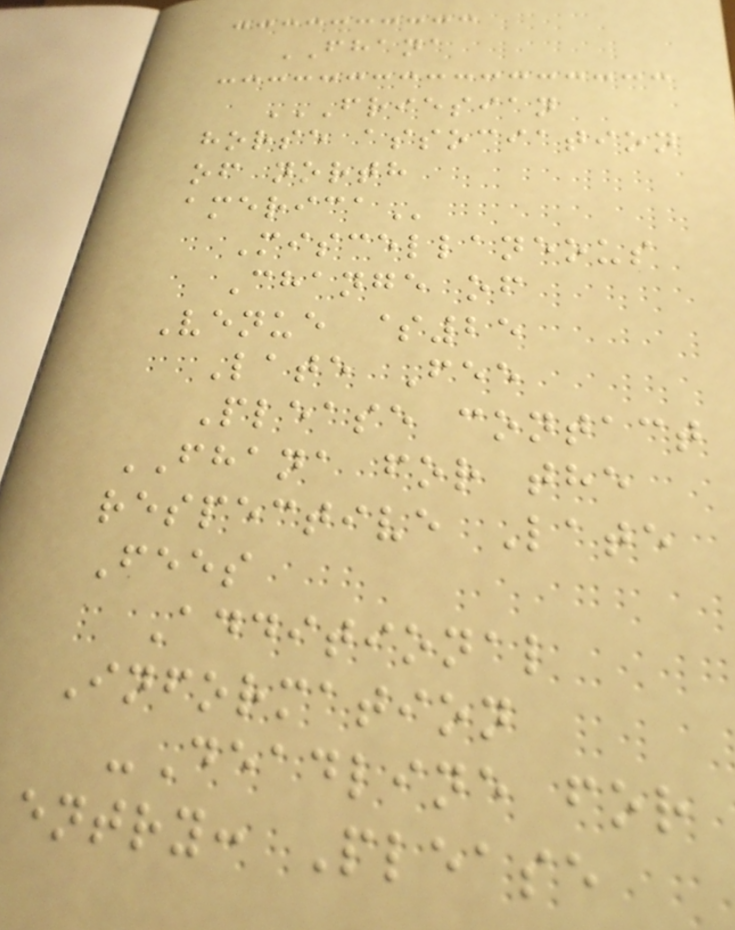FHANA
FRIESIAN
HORSE ASSOCIATION
OF NORTH
AMERICA
Miscellaneous
Change of
Venue $25
Late Fee
Please contact
FHANA for the
respective Late
Fees
Additional
Information
-Deadline for
entry: Please
